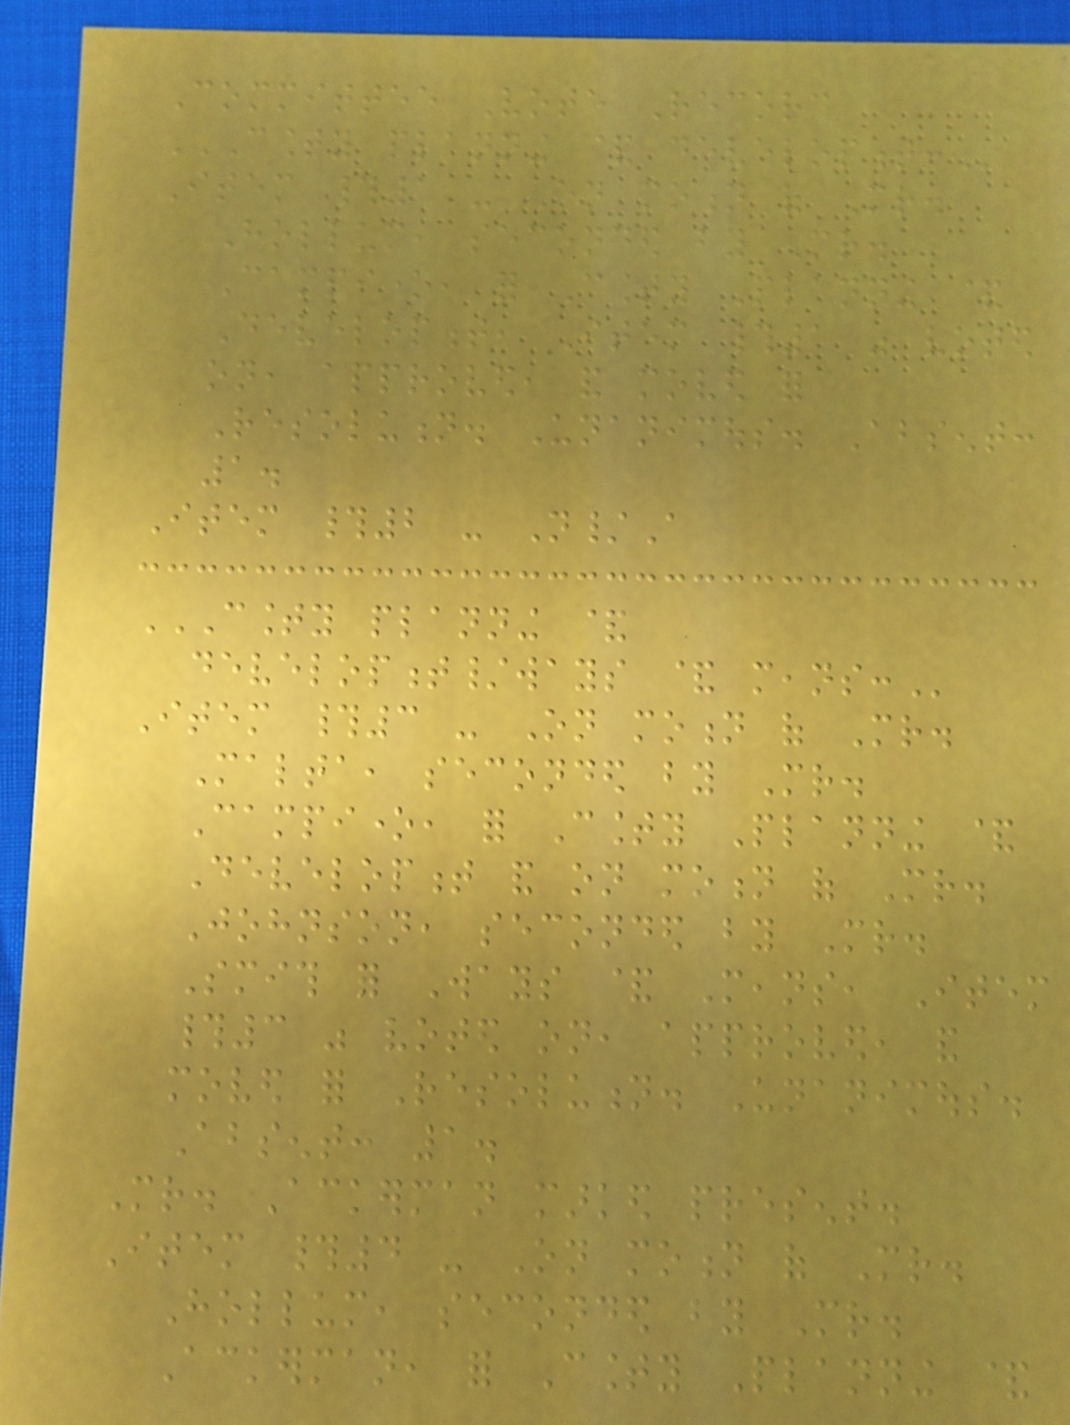Committee Vote Record
COUNTY PLANNING & DEVELOPMENT:
Item #1 - On motion of Mr.
Hollum, seconded by Mr.
Campione, for County Planning &
Development, Item #1 was voted
on, approved, and moved for
Resolution. Unanimous. Absent:
1.
Item #2 - N/A
COUNTY PLANNING &
DEVELOPMENT/WAYS & MEANS:
Item #3 - On motion of Mr.
Malta, seconded by Mr.
Campione, for County Planning &
Development and on motion of Mr.
Johnson, seconded by Mr.
Smith for Ways & Means, Item
#3 was voted on, approved, and
moved for Resolution. Unanimous.
Absent: 1.
Mr. Ackerman marked present.
Item #4 - On motion of Mr.
Hollum, seconded by Mr.
Ackerman, for County Planning &
